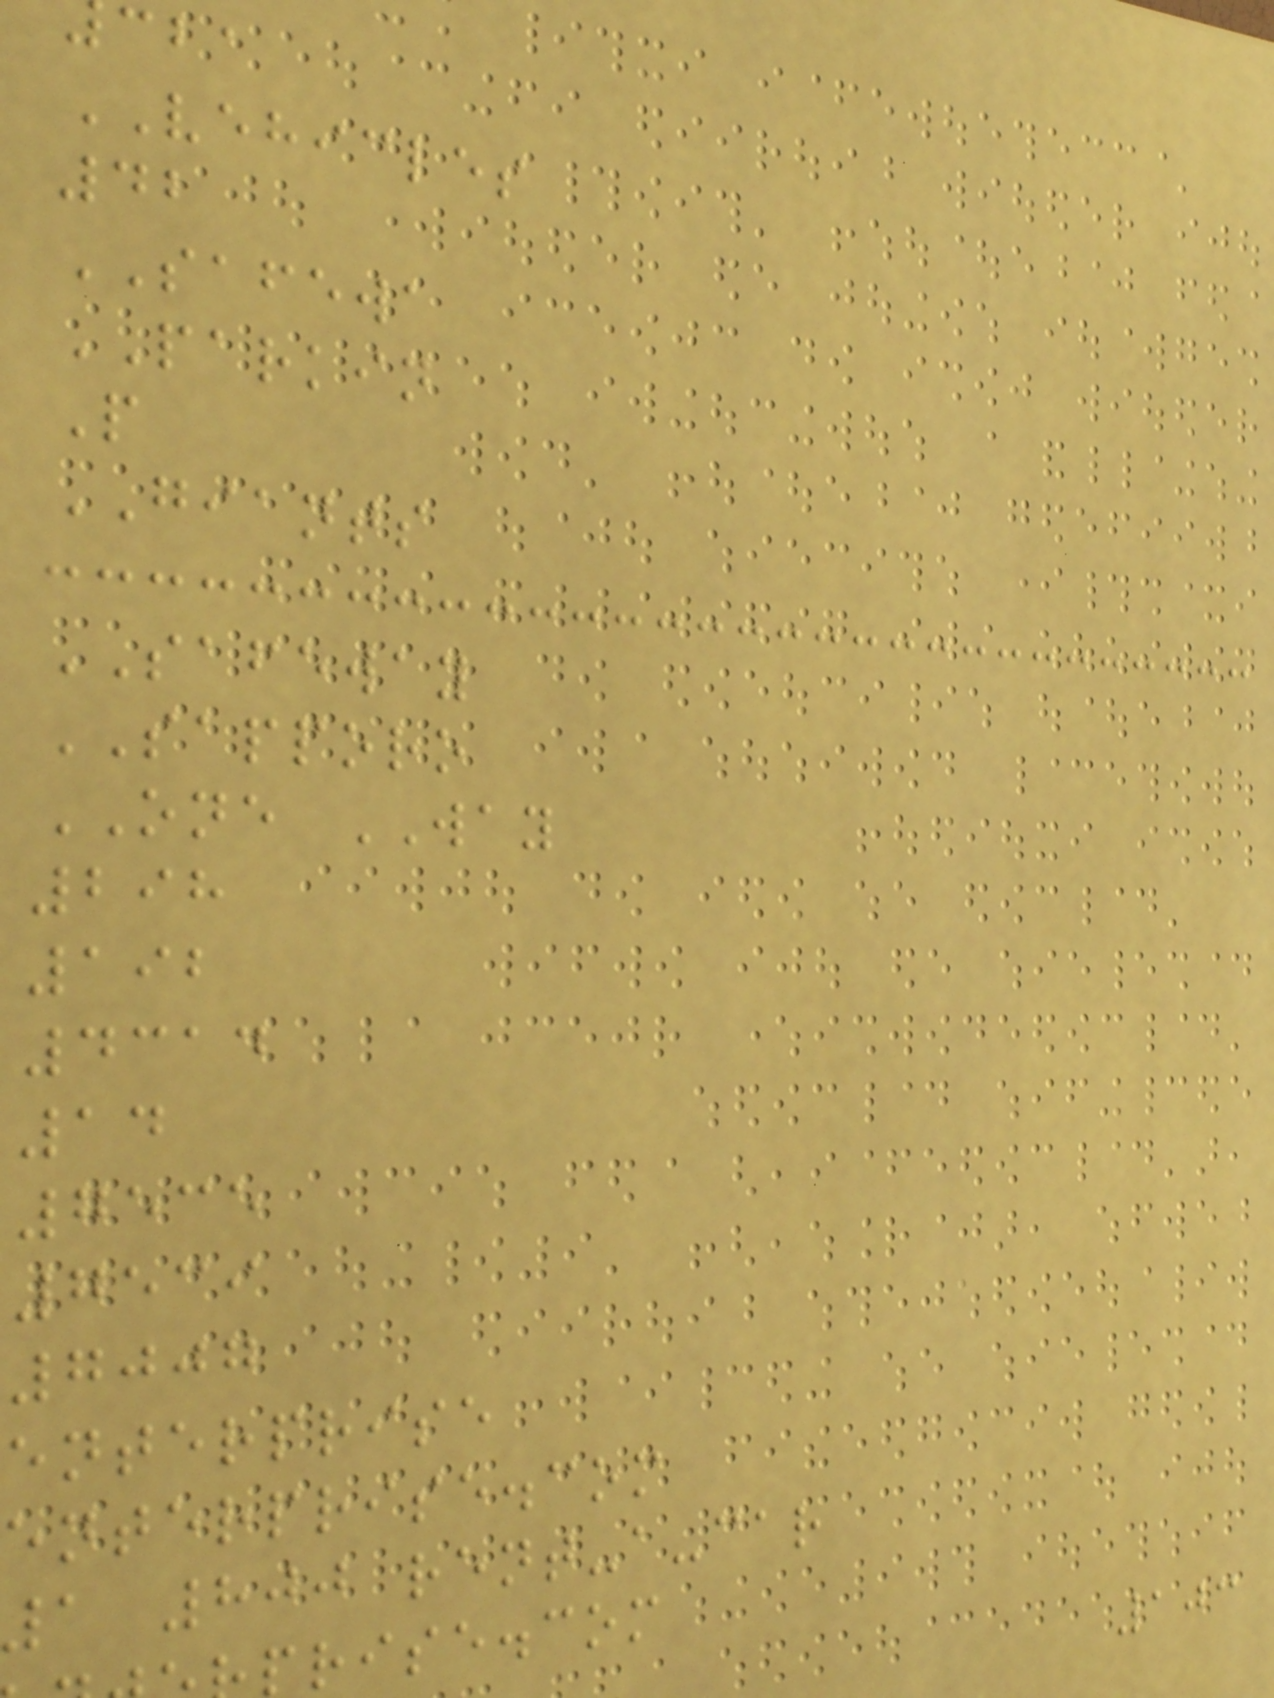VEHICLES
42
SAFEWA
PARKIN
P
GIANTS
SAFEWAY
SAPPORO
ONE WAY
298
192
4314
14
7535
7539
7007
enterprise
enterprise.com
1 800 rent-a-car
rise.com
103
